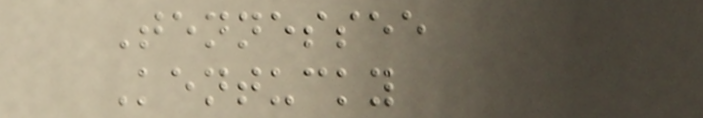Tennessee
Kentucky
